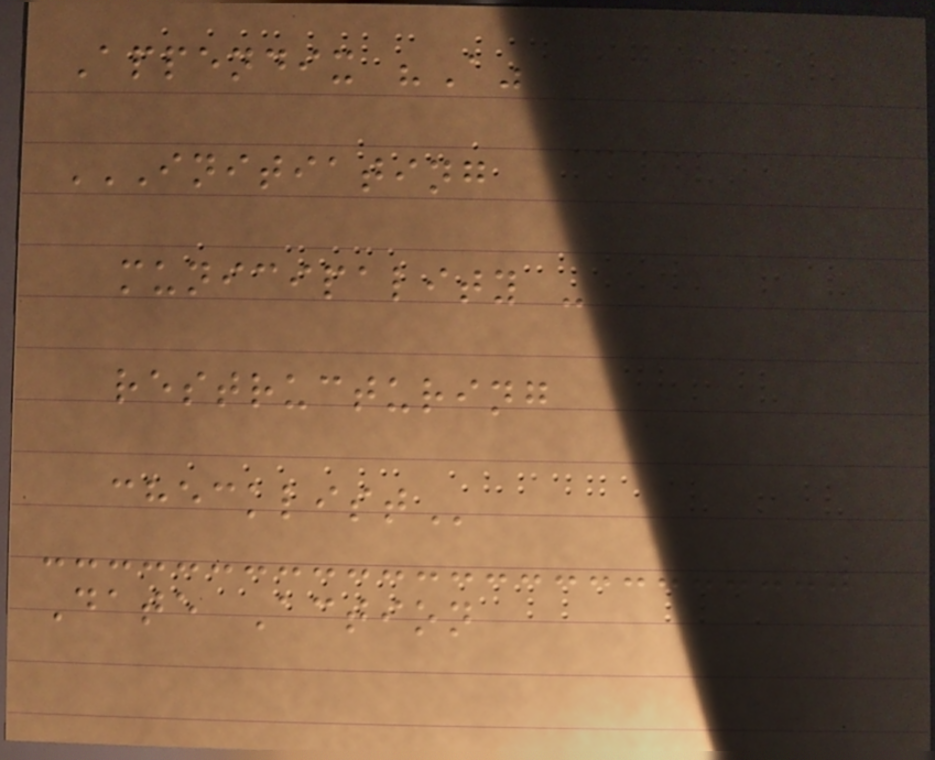Appendix "A"
INITIATING
MUNICIPALITY -
RESTRUCTURING
CHECKLIST
Date Action
